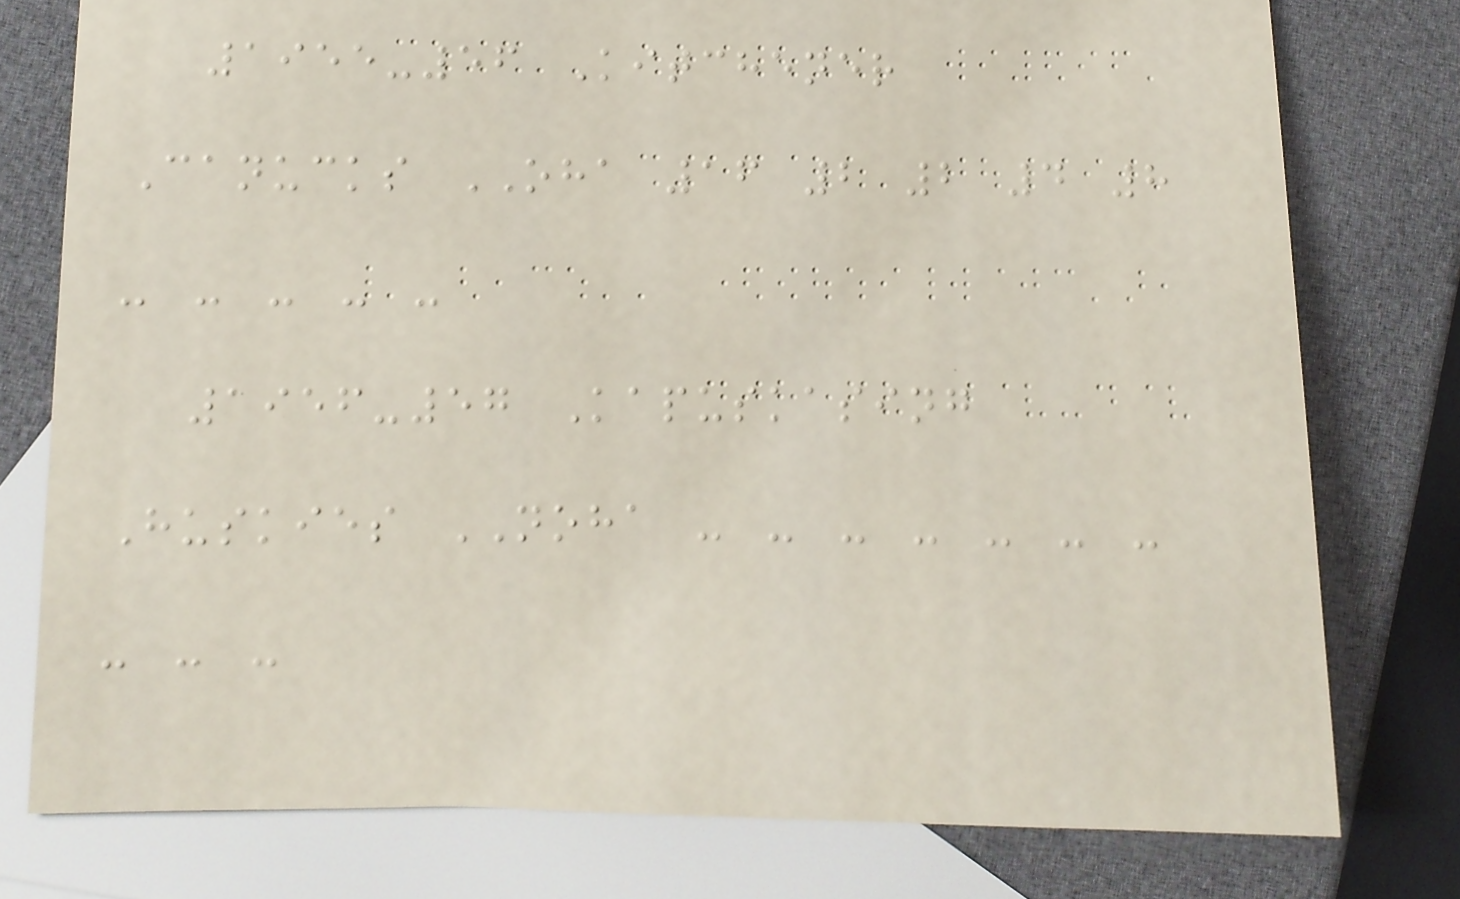1955-56 Kitchener
Canucks OHA 16 2 2 4 8
- - - - -
1956-57 Kapuskasing
Huskies NOHA - - - - - - -
- - -
